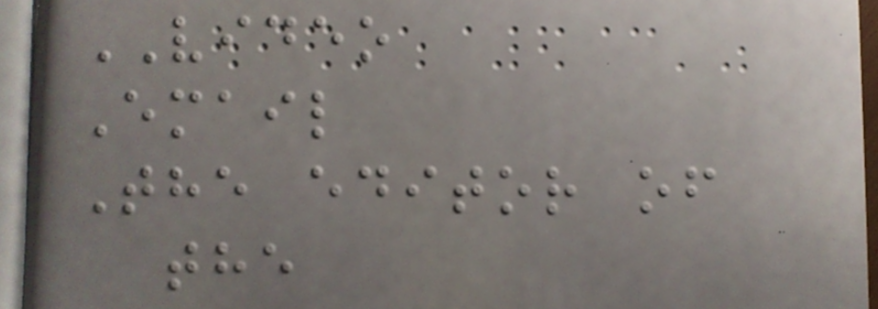VIDEO
Email
The editor of
the
